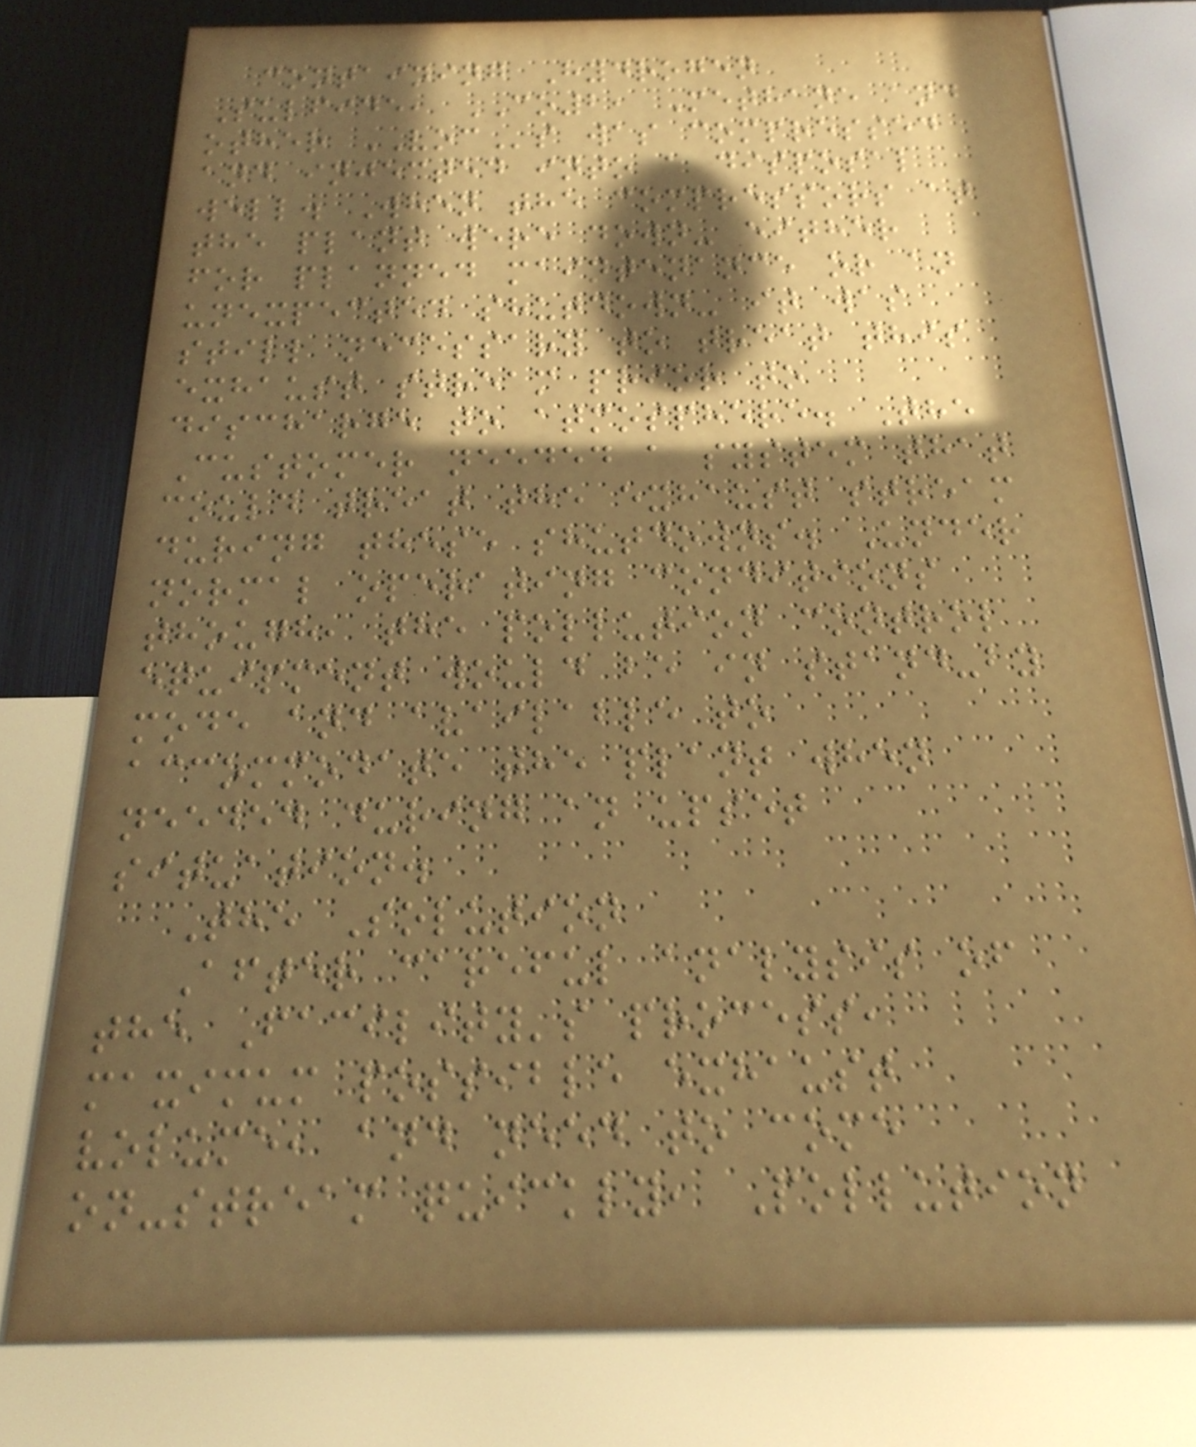containing Hydrogen
Sulfide, CO2, Methane and
other VOCs was compressed
and injected into a disposal
well. When the compressors at
the plant were down- either
for planned maintenance or an
unexpected shutdown- it was
still necessary to treat this
exhaust stream prior to
discharge to atmosphere. The
Customer needed a system that
could treat the exhaust stream
during these shutdowns. Under
normal operating conditions
though, the pollution control
equipment would be in stand-by
mode and available to
accommodate the plant when
needed during an upset
situation.
The Solution
After careful analysis of
the Facility's process,
maximum possible exhaust
volume, and need to come
on-stream quickly, Pollution
